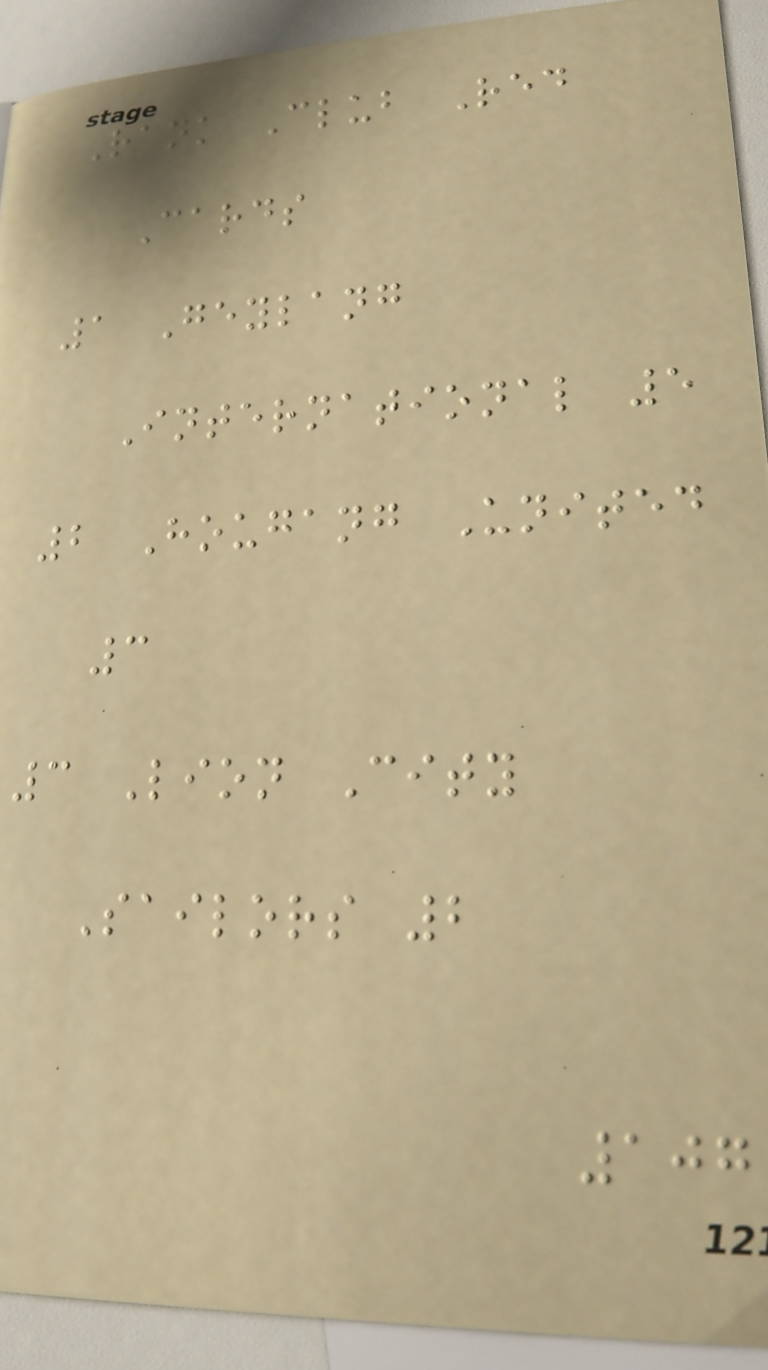Rank Club Red
Cards
1 Geylang
International 5
2 Hougang United
3
3 Lion City
Sailors 2
107
